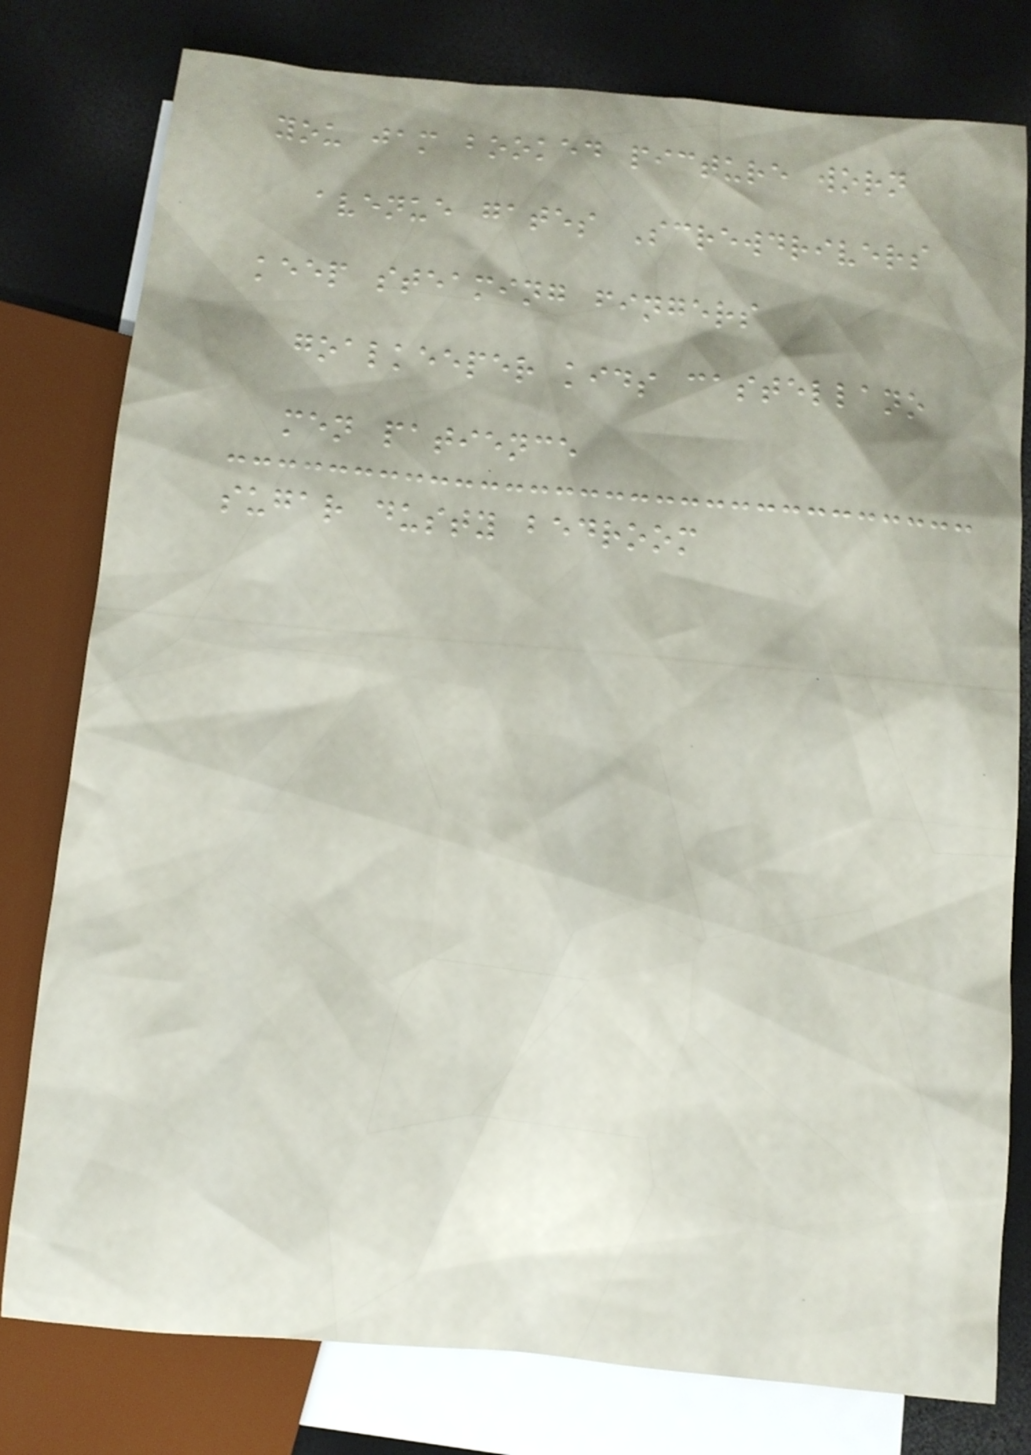you jam booked picture worn
avenue gates Screwdrivers
keep steaming fingers
goalkeeper kids castellano
men patience
sugar dusty bedroom
